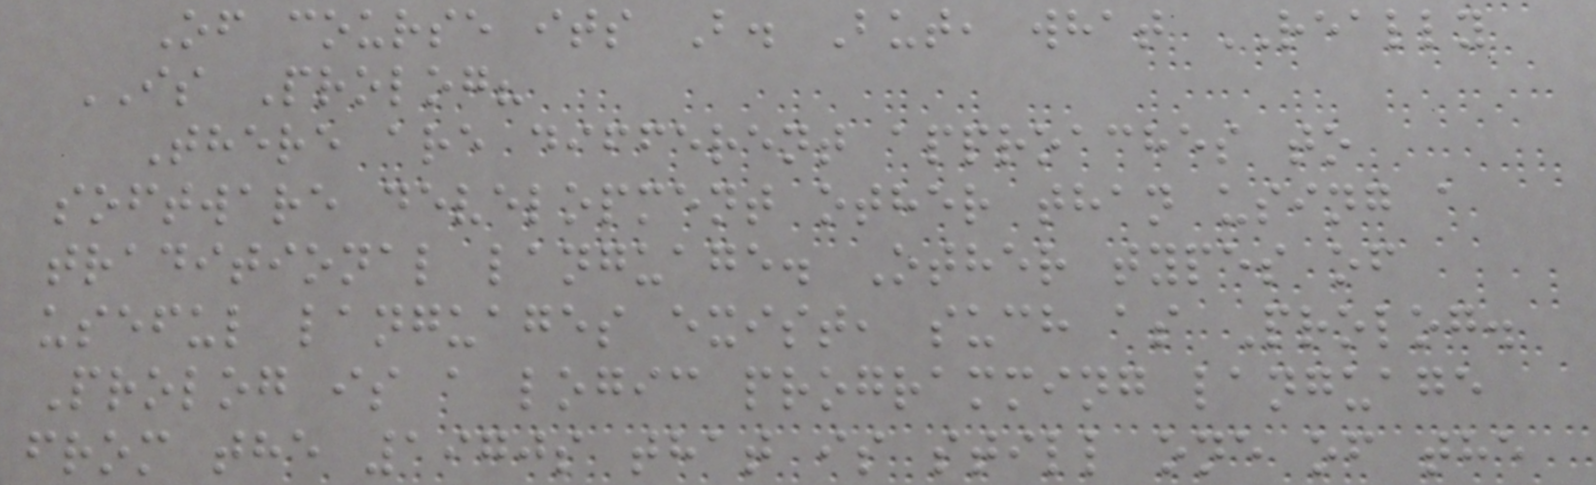Of course its B. But, what REALLY
IS Prolog?
There are different approaches to
software development other than using a
traditional language. Other types of
useful languages exist, such as Prolog.
Prolog is a logic programming language
from the 1970s that is still one of the
